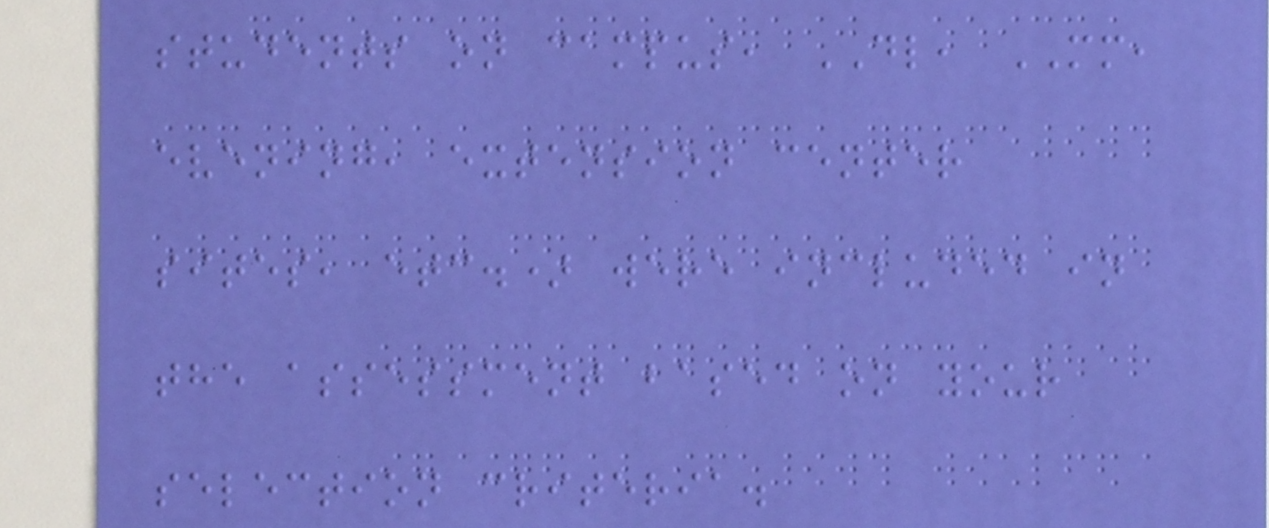students on campus, DL, MM,
evening, extension center
sites, etc.) were included in
the assessment based on your
selection criteria.
